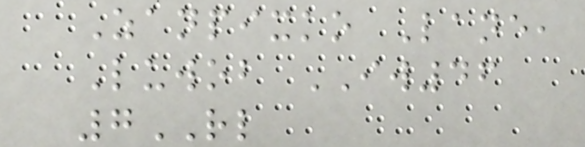Zanpixko Lane,
Luwob IW46
7RL
